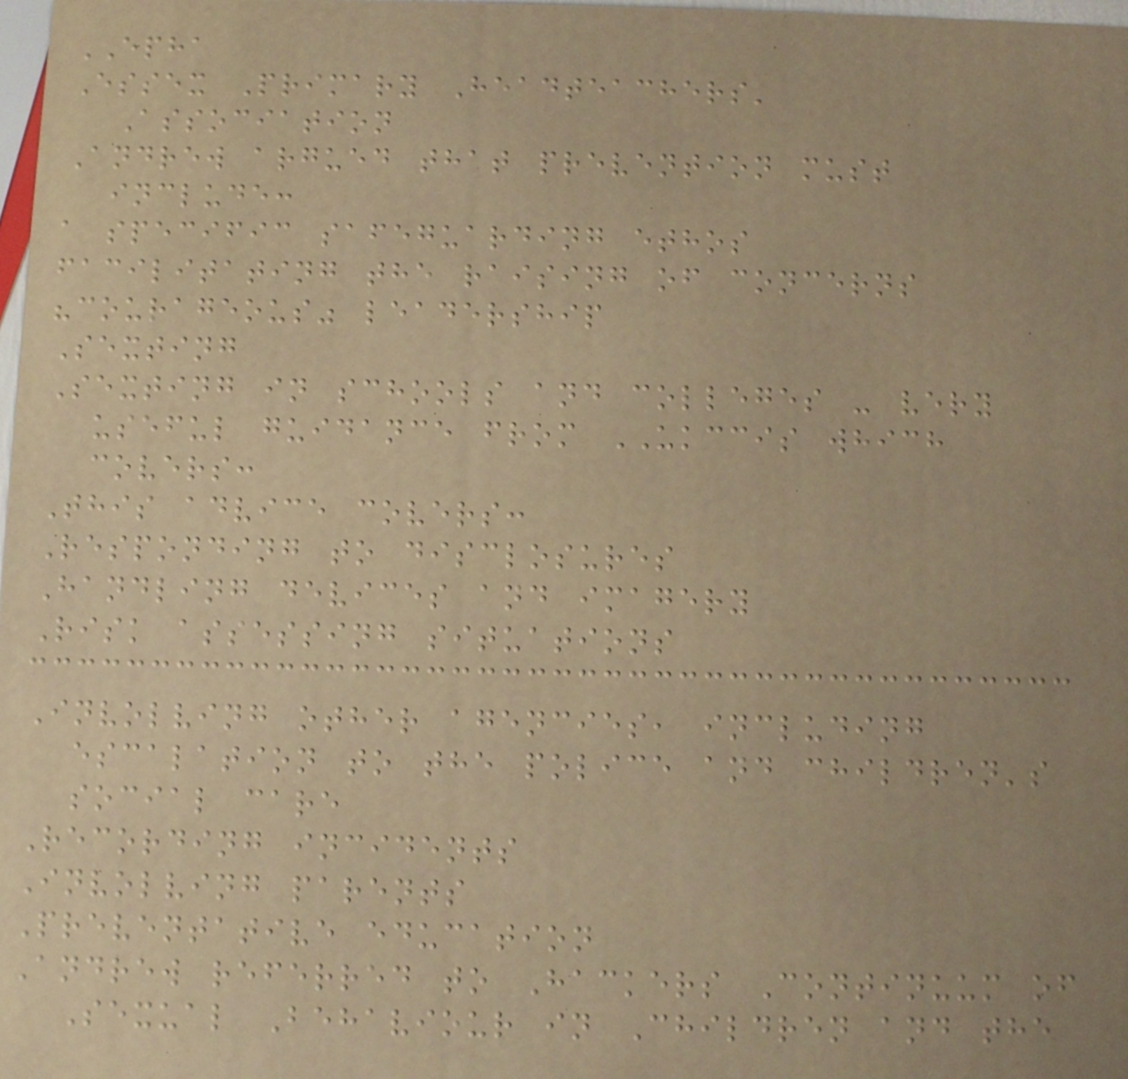EPHA
Essex Primary Headteachers'
Association
Andrew argued that prevention must
include:
a specific safeguarding ethos
facilitating the raising of concerns
"courageous" leadership
Sexting
Sexting in schools and colleges - very
useful guidance from UKCCIS which
covers:
This advice covers:
Responding to disclosures
Handling devices and imagery
Risk assessing situations
Involving other agencies, including
escalation to the police and children's
social care
Recording incidents
Involving parents
Preventative education
Andrew referred to Hackers Continuum of
Sexual Behaviour in Children and the
